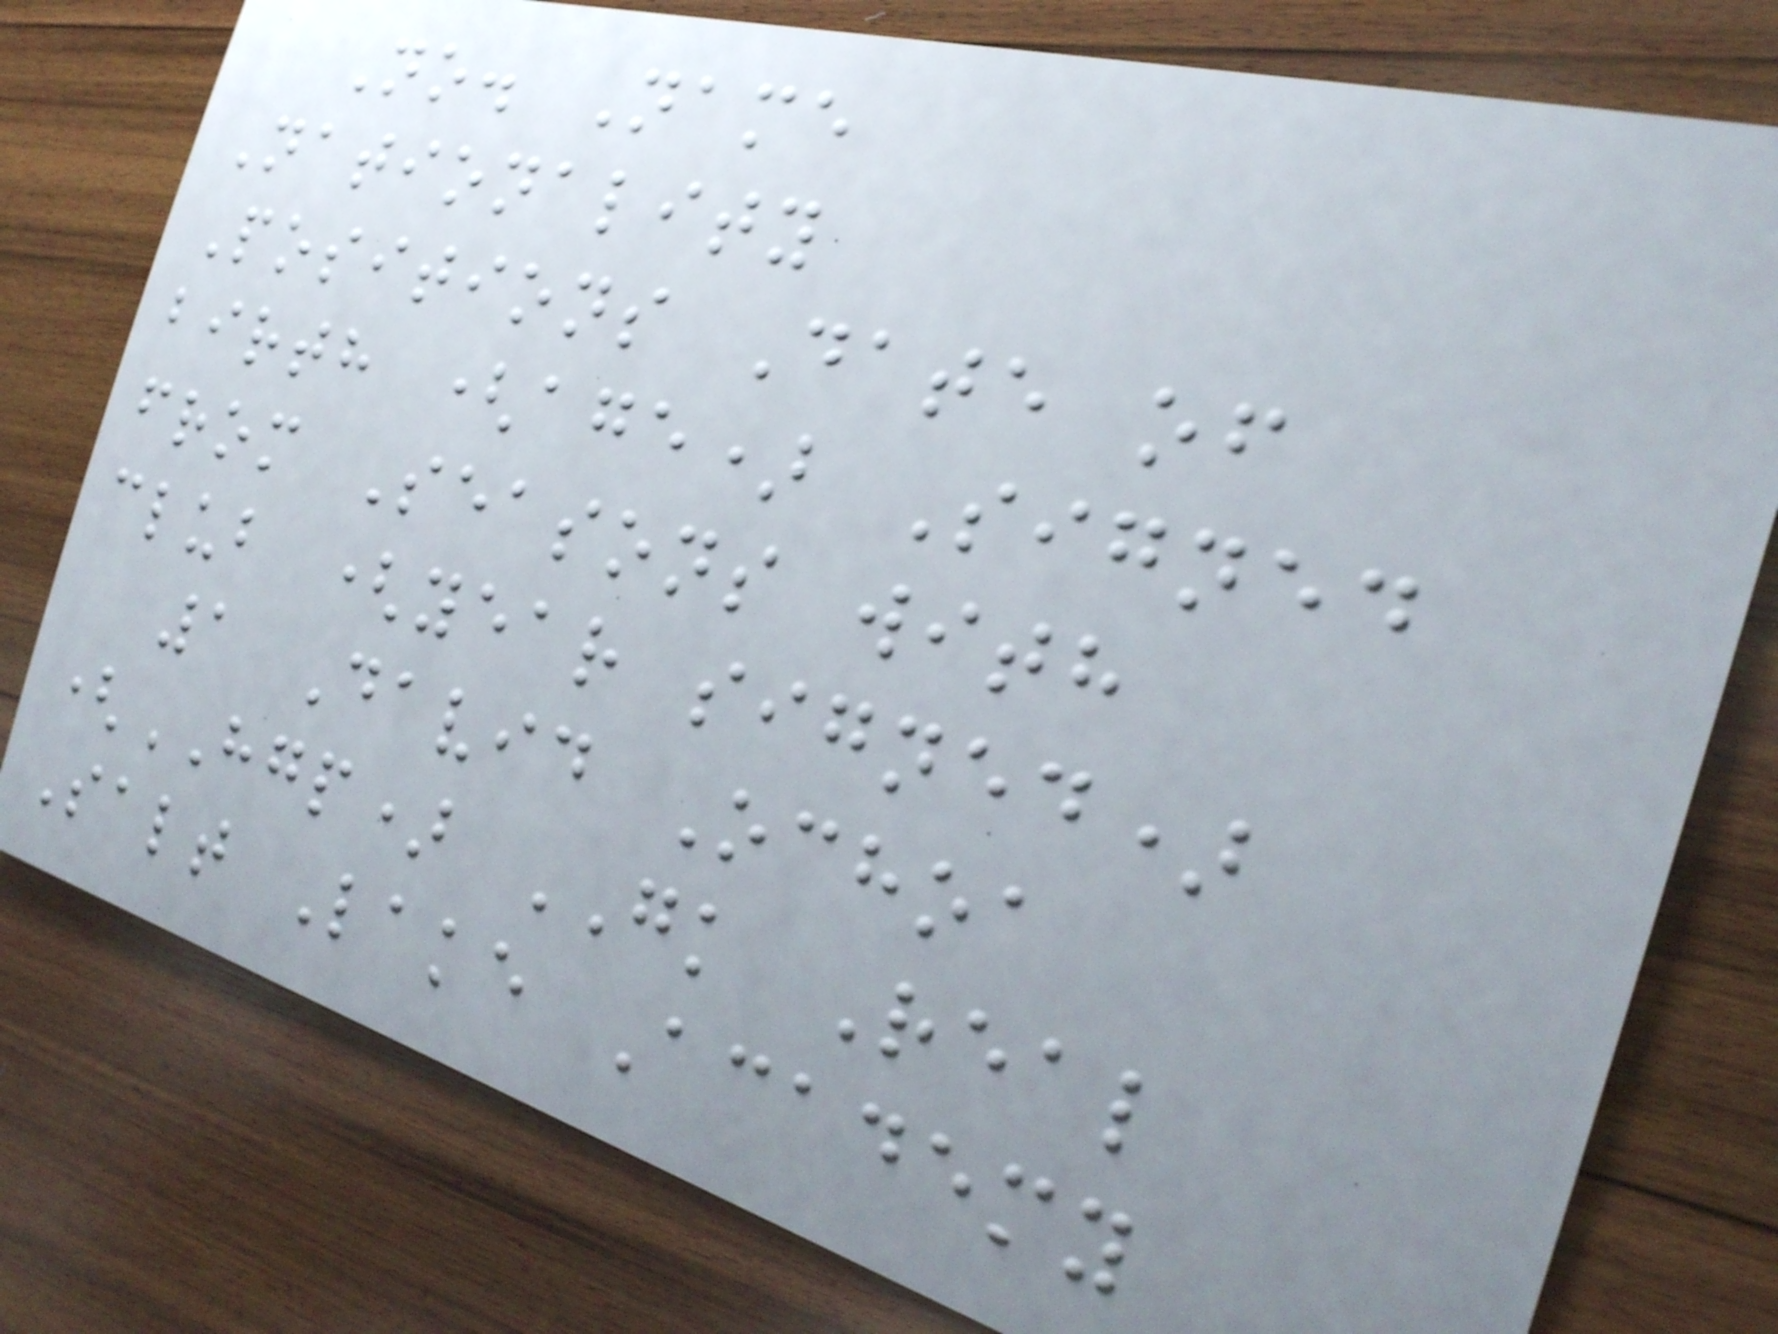No. Name
Nationality
Positions Date of
birth (age) Signed
from Seasons with
club (year signed)
1 David Ochoa
(HGP) GK Real
Salt Lake Academy
